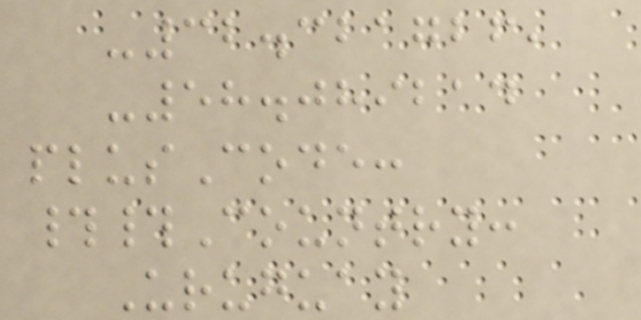-32.321726,
-58.089214
plusCode:
##Country:
Uruguay
